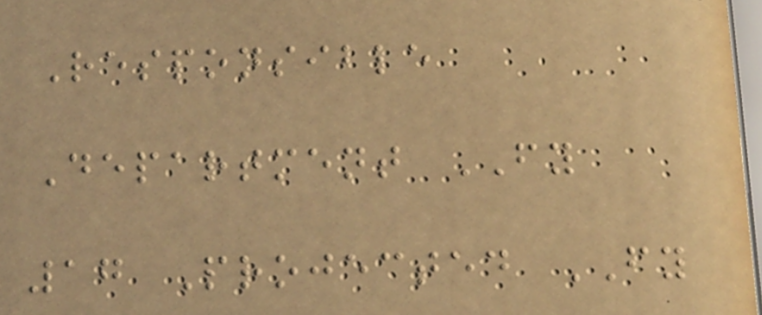Responsible
Department FY
17 Projected FY
